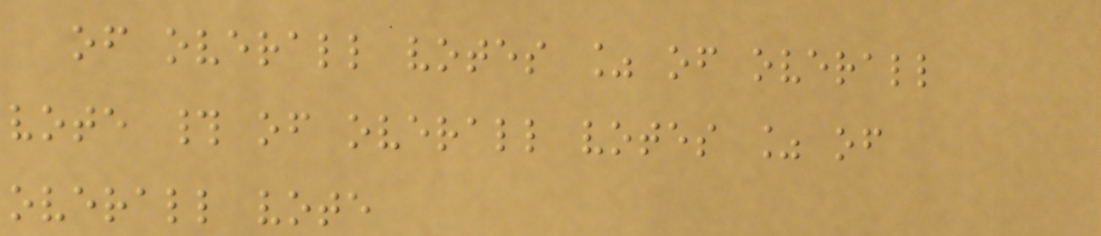of overall votes % of overall
vote # of overall votes % of
overall vote
